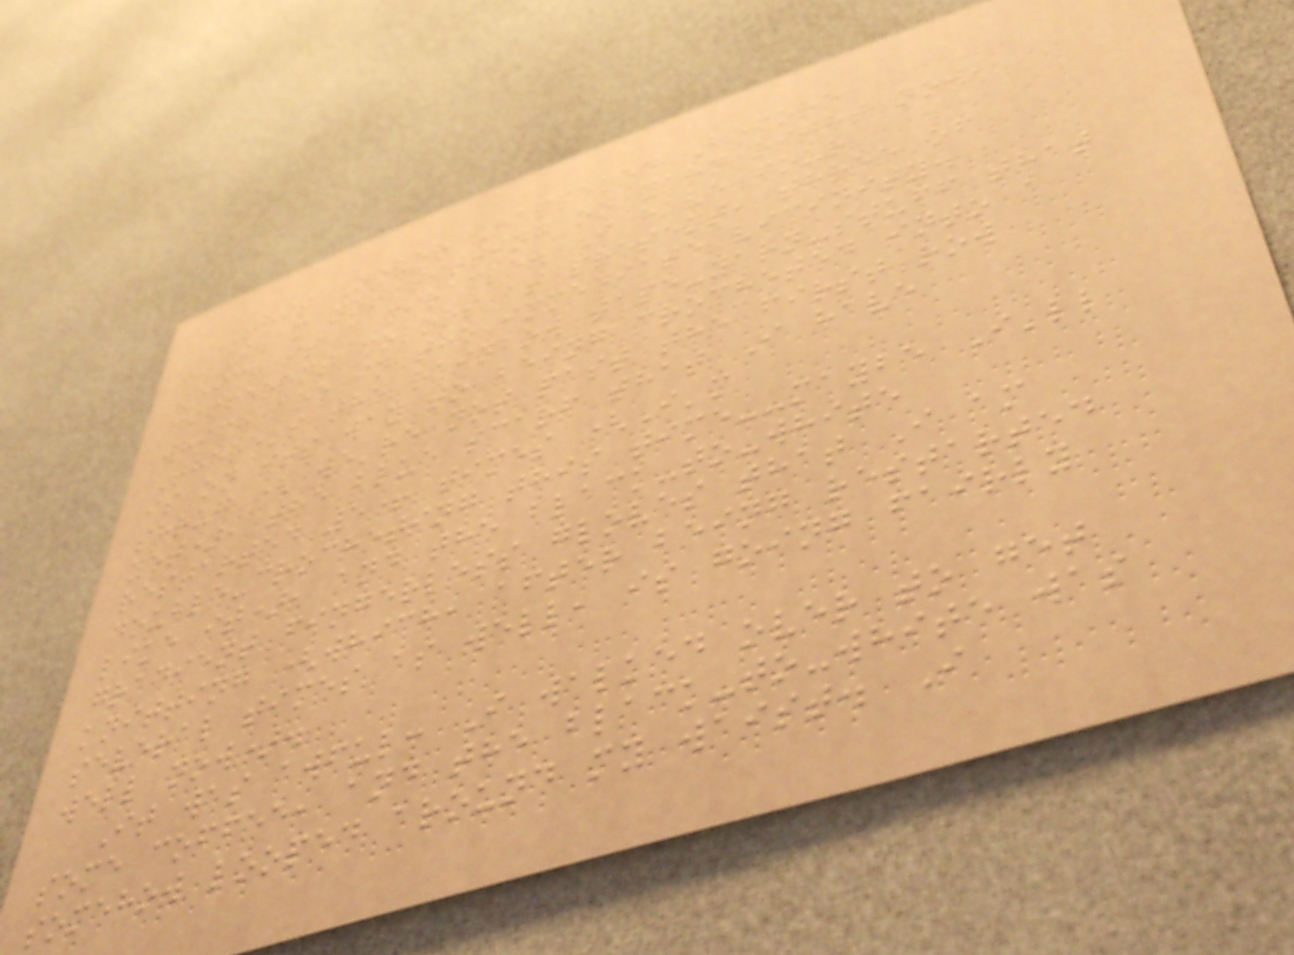This Never Happened Before
I am not sitting on yarn right now,
which is a miracle. I have four
different colors at present, three of
which are in the immediate vicinity.
There's the rainbow tape-yarn-stuff that
is on its way to being crocheted into a
shrug ( we're not past the first row
yet), the blue scarf that I have
restarted 5+ times (I'm
double-crocheting this time--maybe I'll
like it), and the black-to-white
gradient fingerless gloves that I am
knitting (which, after being restarted
several times as well, is going fairly
well now).
It was awful: I walked over to get
some coffee, and the black-to-white was
somehow looped around my waist. I
